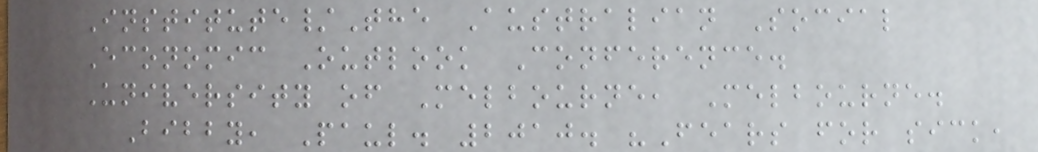Institute/The Australian Social
Economic Outlook Conference.
University of Melbourne, Melbourne.
Bibby, Paul. 2010. "Fears for sick,
